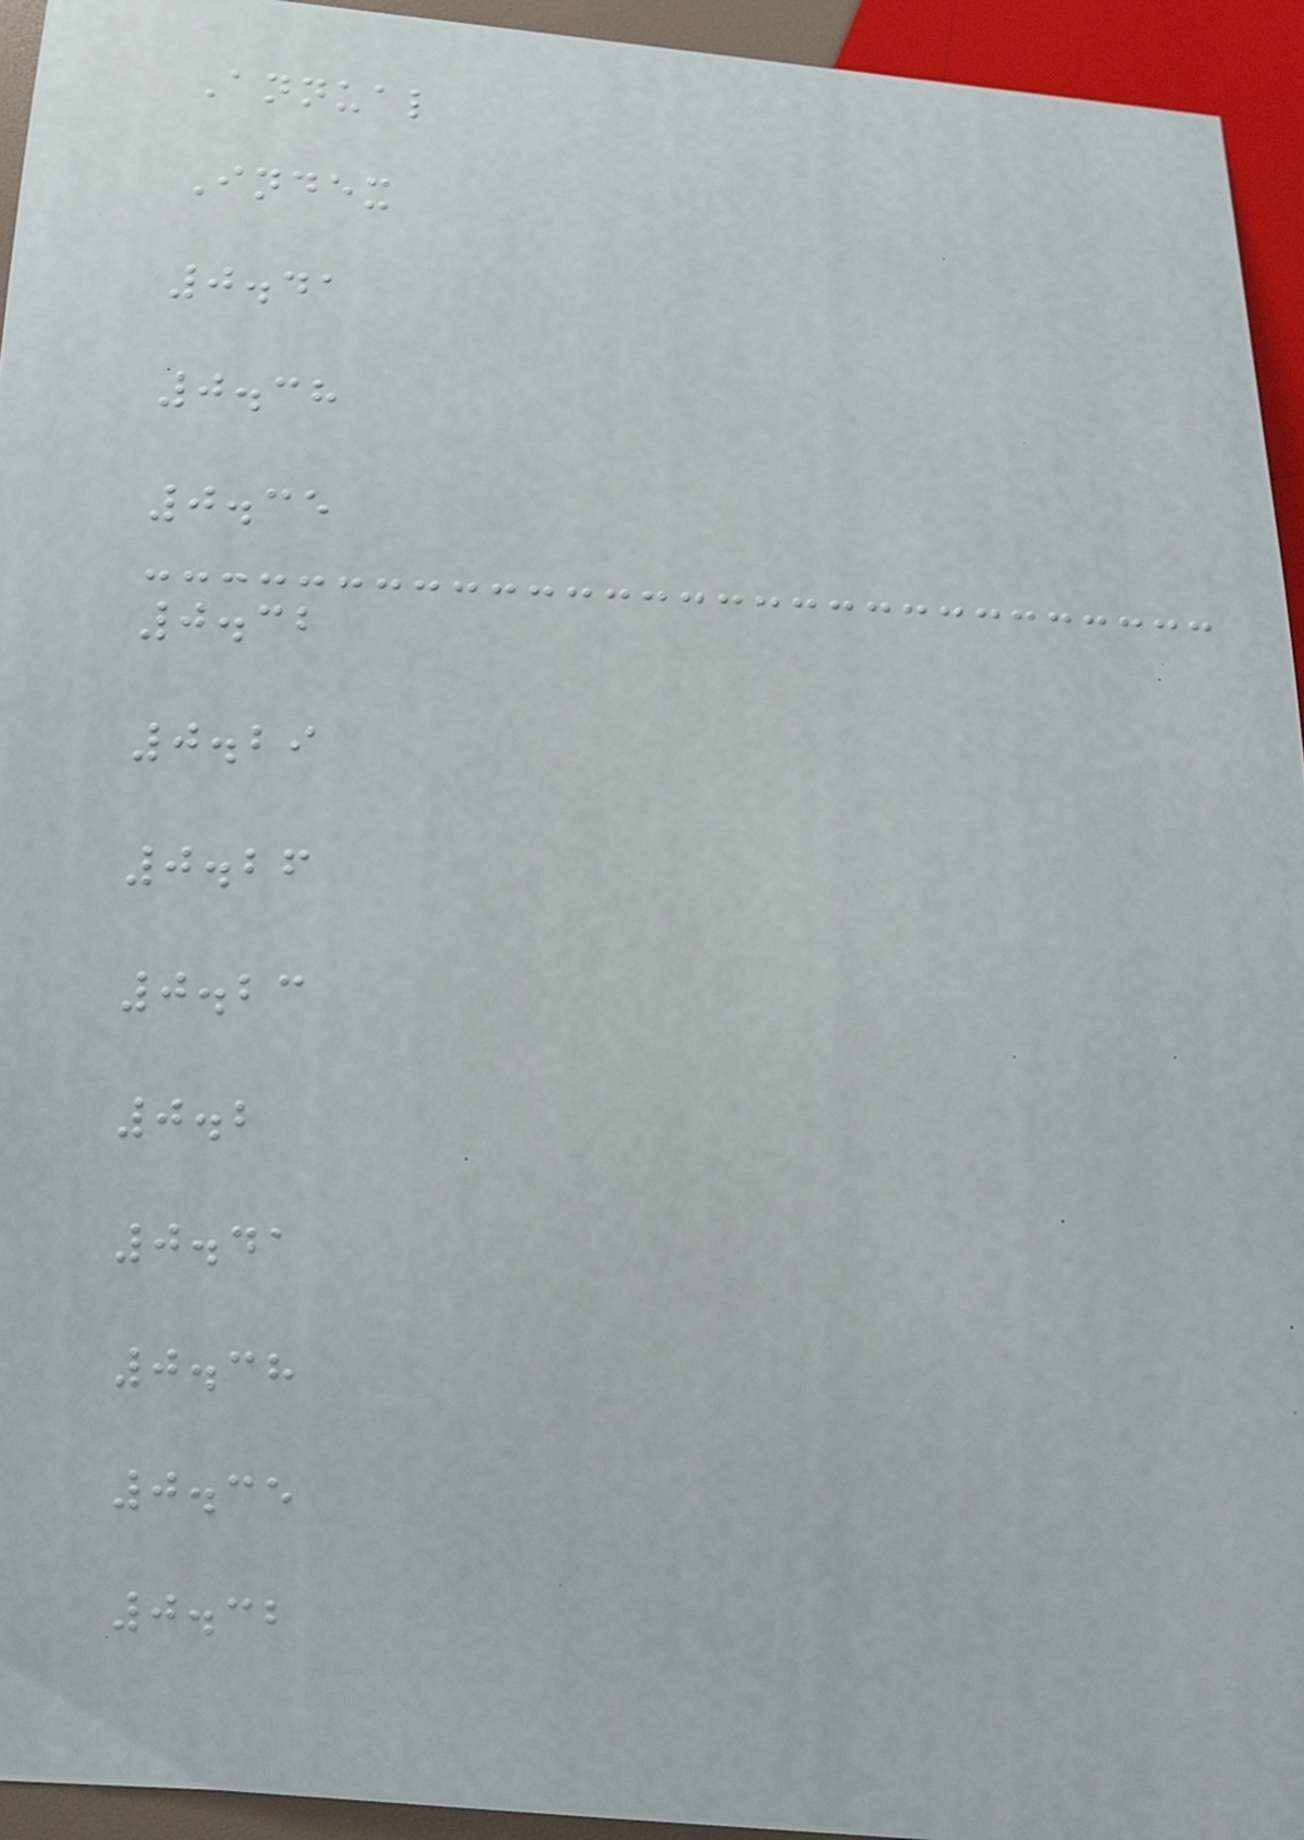Annual
Index
0.41
0.38
0.35
0.32
0.29
0.26
0.23
0.2
0.41
0.38
0.35
0.32
